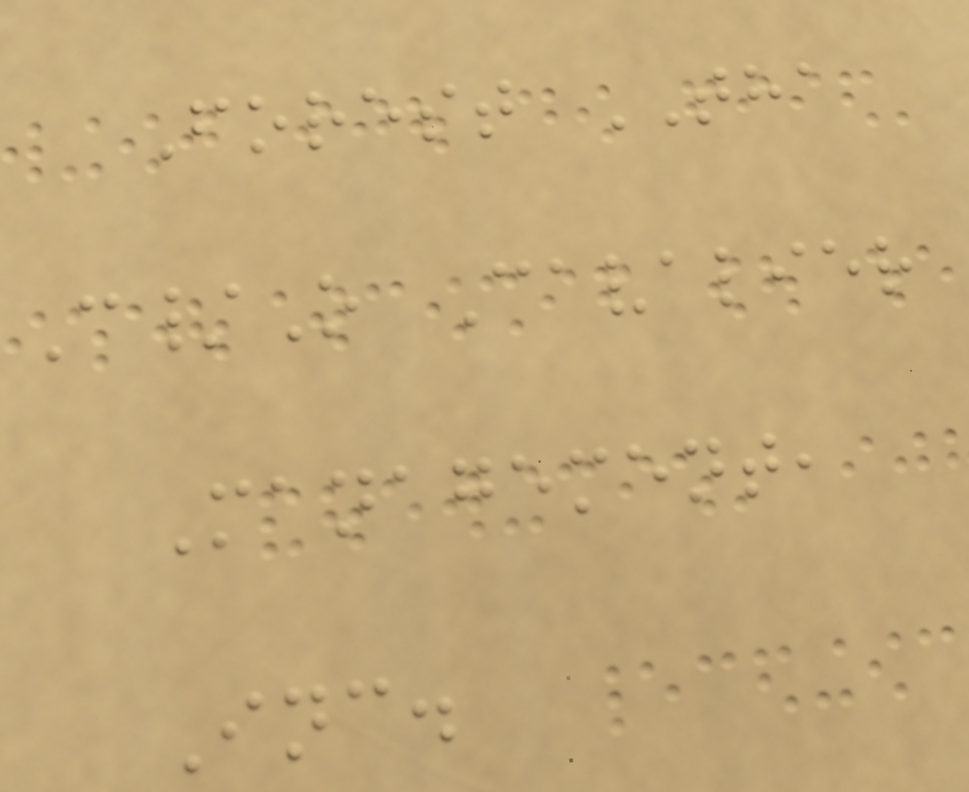Forest THA
C/O Cavalier
Management,
Inc.
